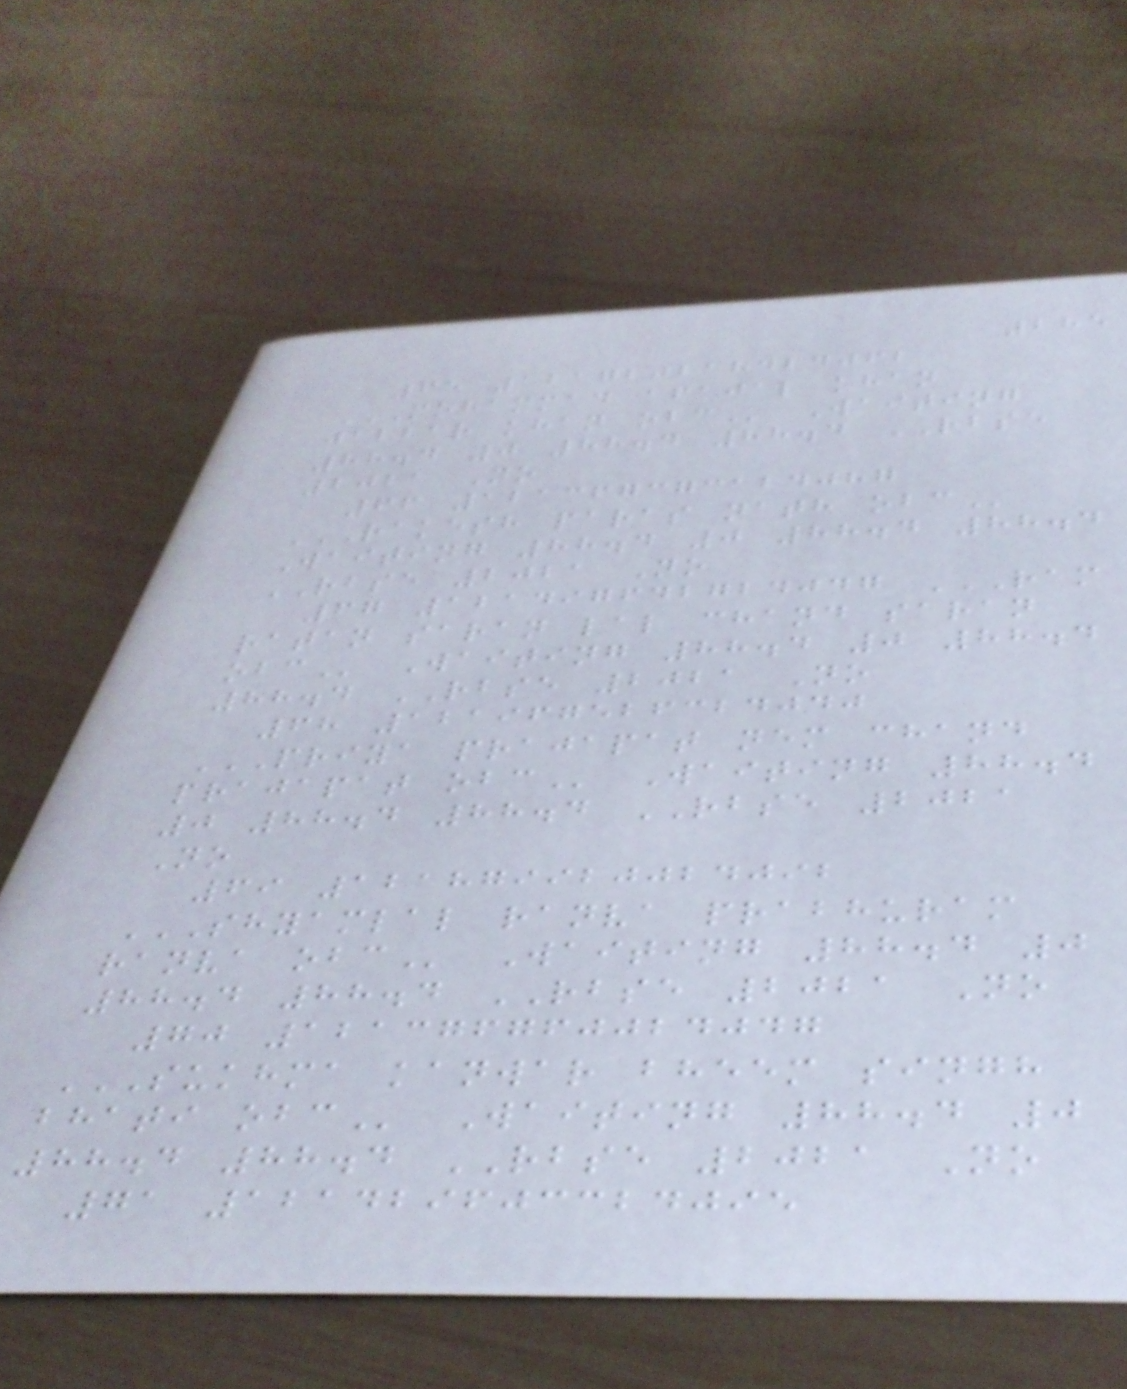285
65 121720218424062
MOHAMMAD AFAJAL KHAN
JABBAR KHAN OBC Waiting
88.4 0 88.4 88.4 RBSE
2021 No
66 121367373124087
RAKESH PARAS NATH OBC
Waiting 88.4 0 88.4 88.4
RBSE 2021 No
67 121497642724047 RAM
RATAN SARAN LAL CHAND SARAN
OBC Waiting 88.4 0 88.4
88.4 RBSE 2021 No
68 121967526324040
PRIYA PRAJAPAT NEM CHAND
PRAJAPAT OBC Waiting 88.4
0 88.4 88.4 RBSE 2021
No
69 121879920024092
SHYAMLAL RANVA PRABHURAM
RANVA OBC Waiting 88.4 0
88.4 88.4 RBSE 2021 No
70 121376760024047
SUKHMA KANWAR BHEEM SINGH
BHATI OBC Waiting 88.4 0
88.4 88.4 RBSE 2021 No
71 121429603324095
